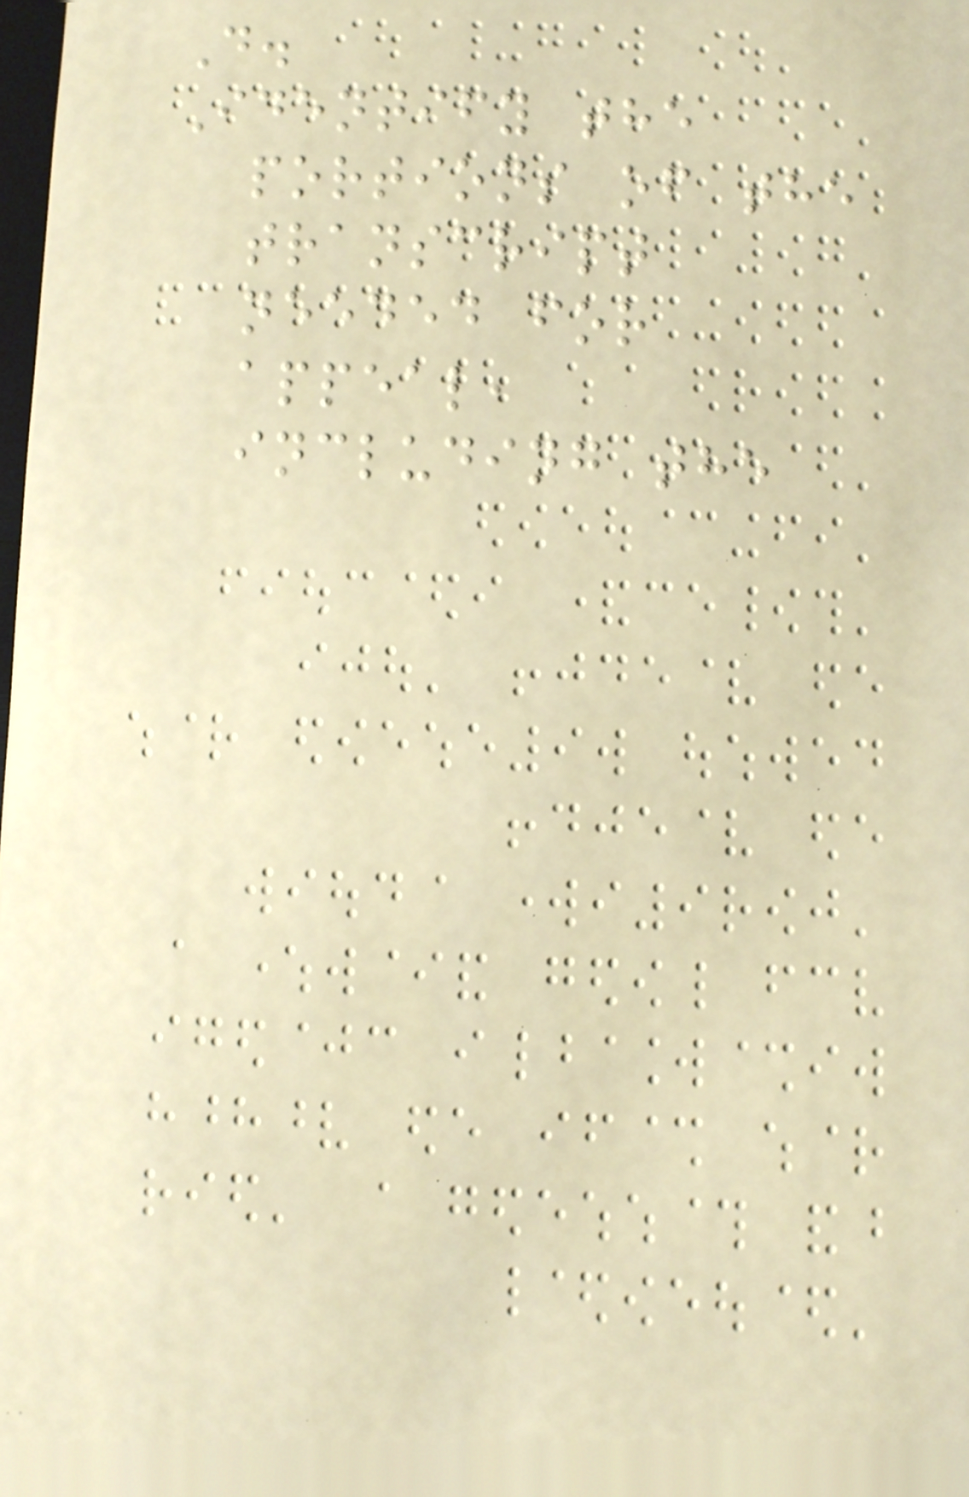D.
Identify the
portions of the
transcript
needed for
appeal,
including the
